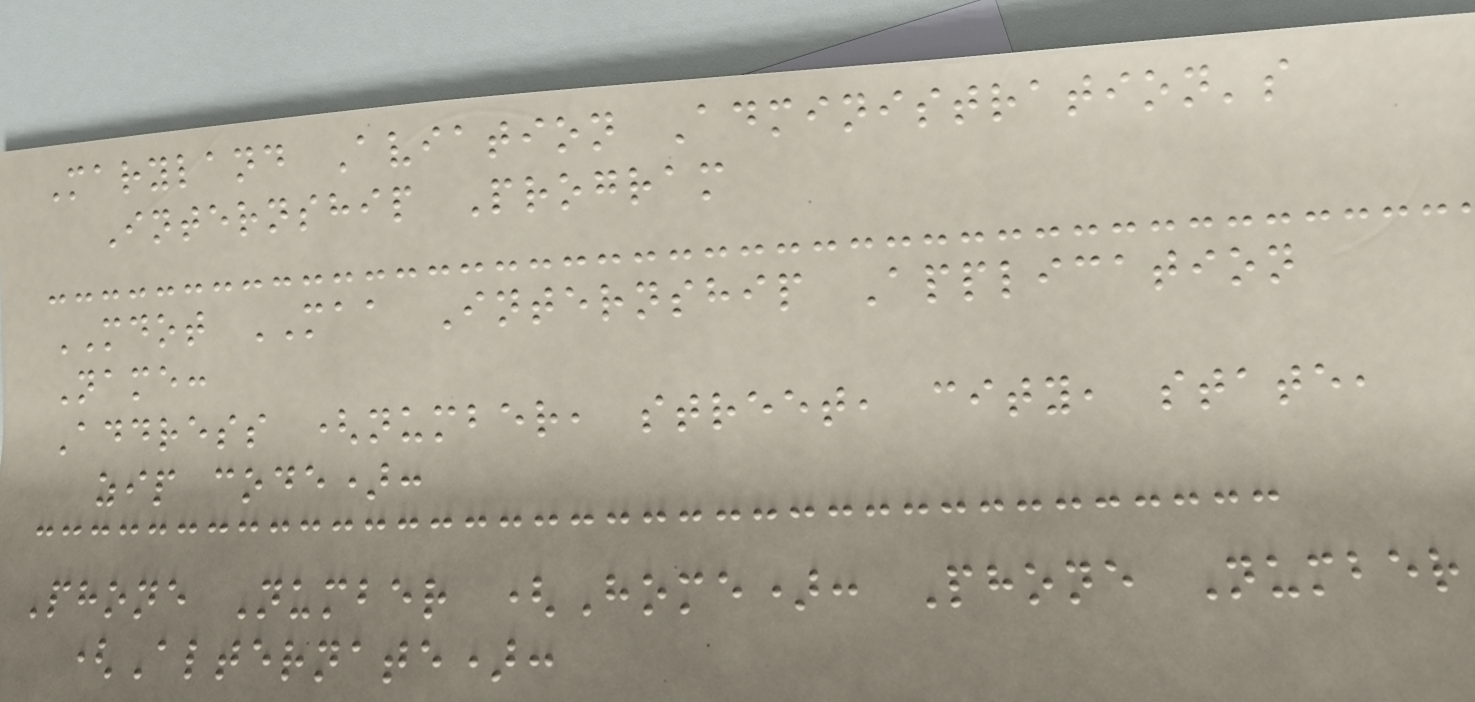Maryland Aviation Administration's
Internship Program
MDOT MAA Internship Application
Name:
Address (number, street, city, state,
zip code):
Phone Number (Home): Phone Number
(Alternate):
